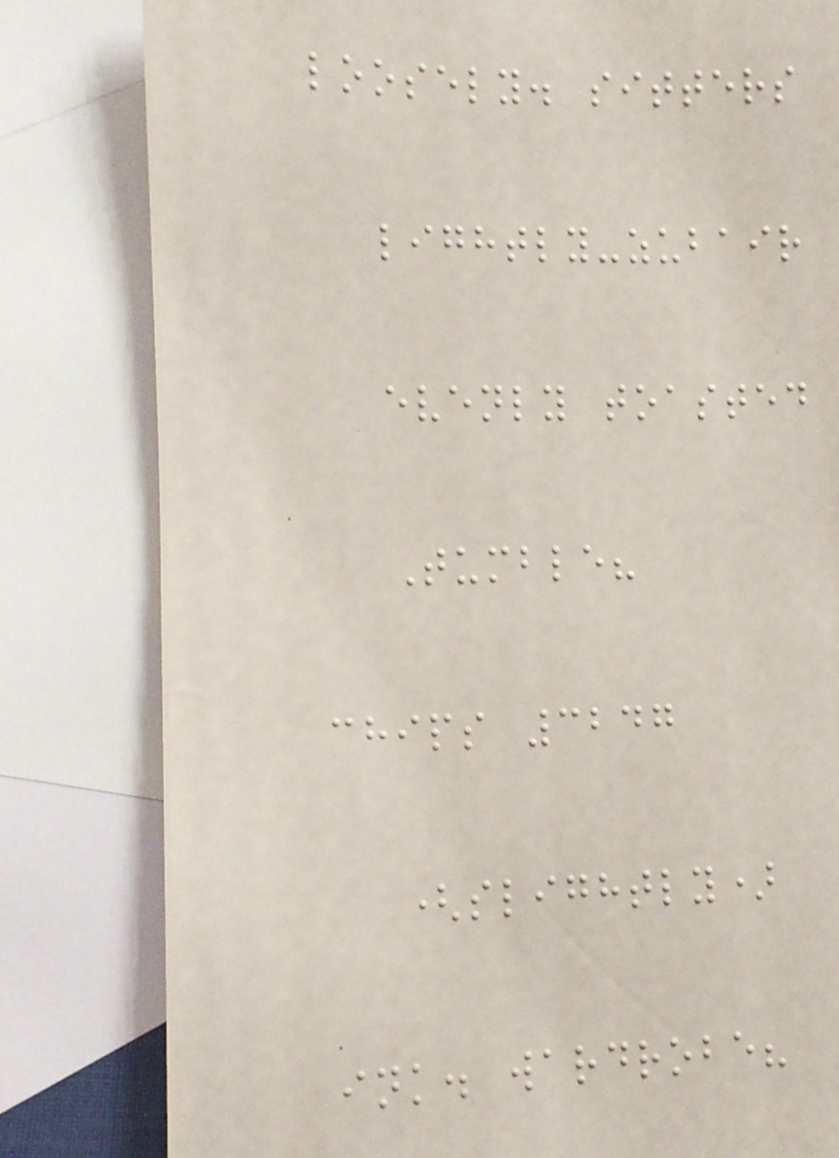loosely. sitters
lightly-zubair
evenly toasted
Tumble?
chips 3247
(slightly)
ink. wardrobe?
